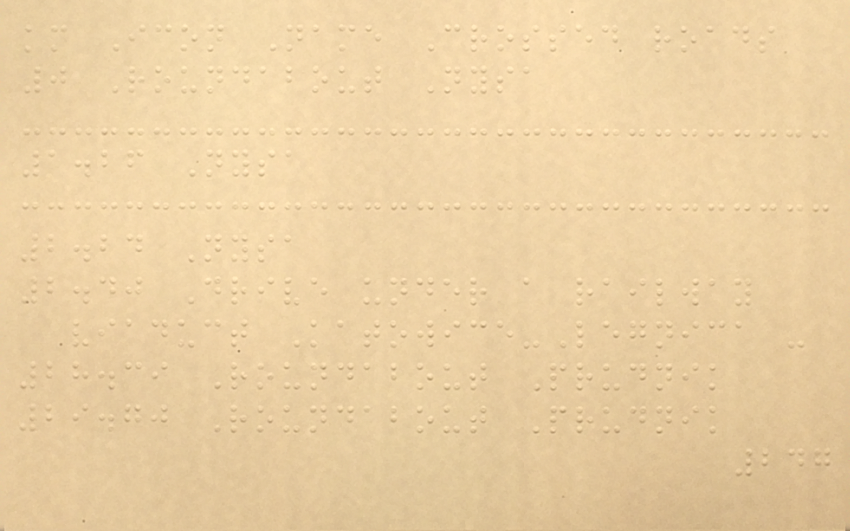km Icon Name Crossed roads
0 Roundabout Nysa
1.26 Nysa
2.24 Nysa
2.40 Drive under a railway
viaduct Katowice-Legnica -
28.39 Roundabout Prudnik
29.70 Roundabout Prudnik
247
